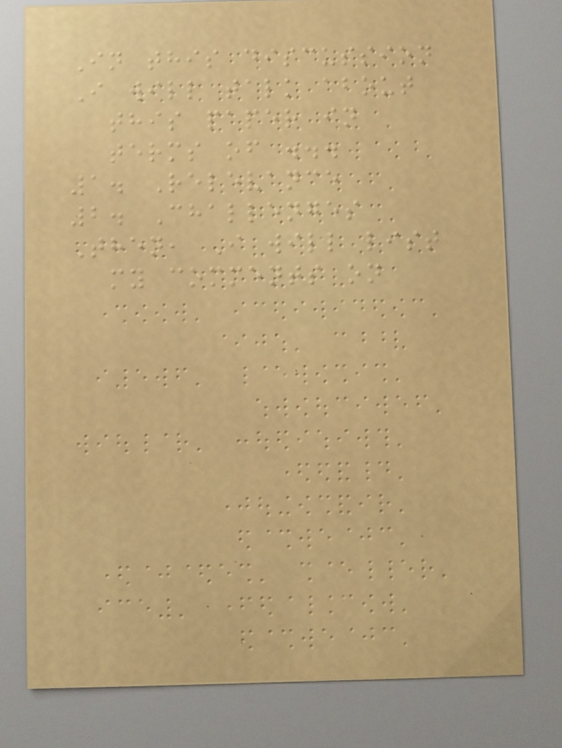In this discussion
I will talk about
this paper in
terms of ...
1. Relevance
2. Challenges
Then, I will list
my comments on
